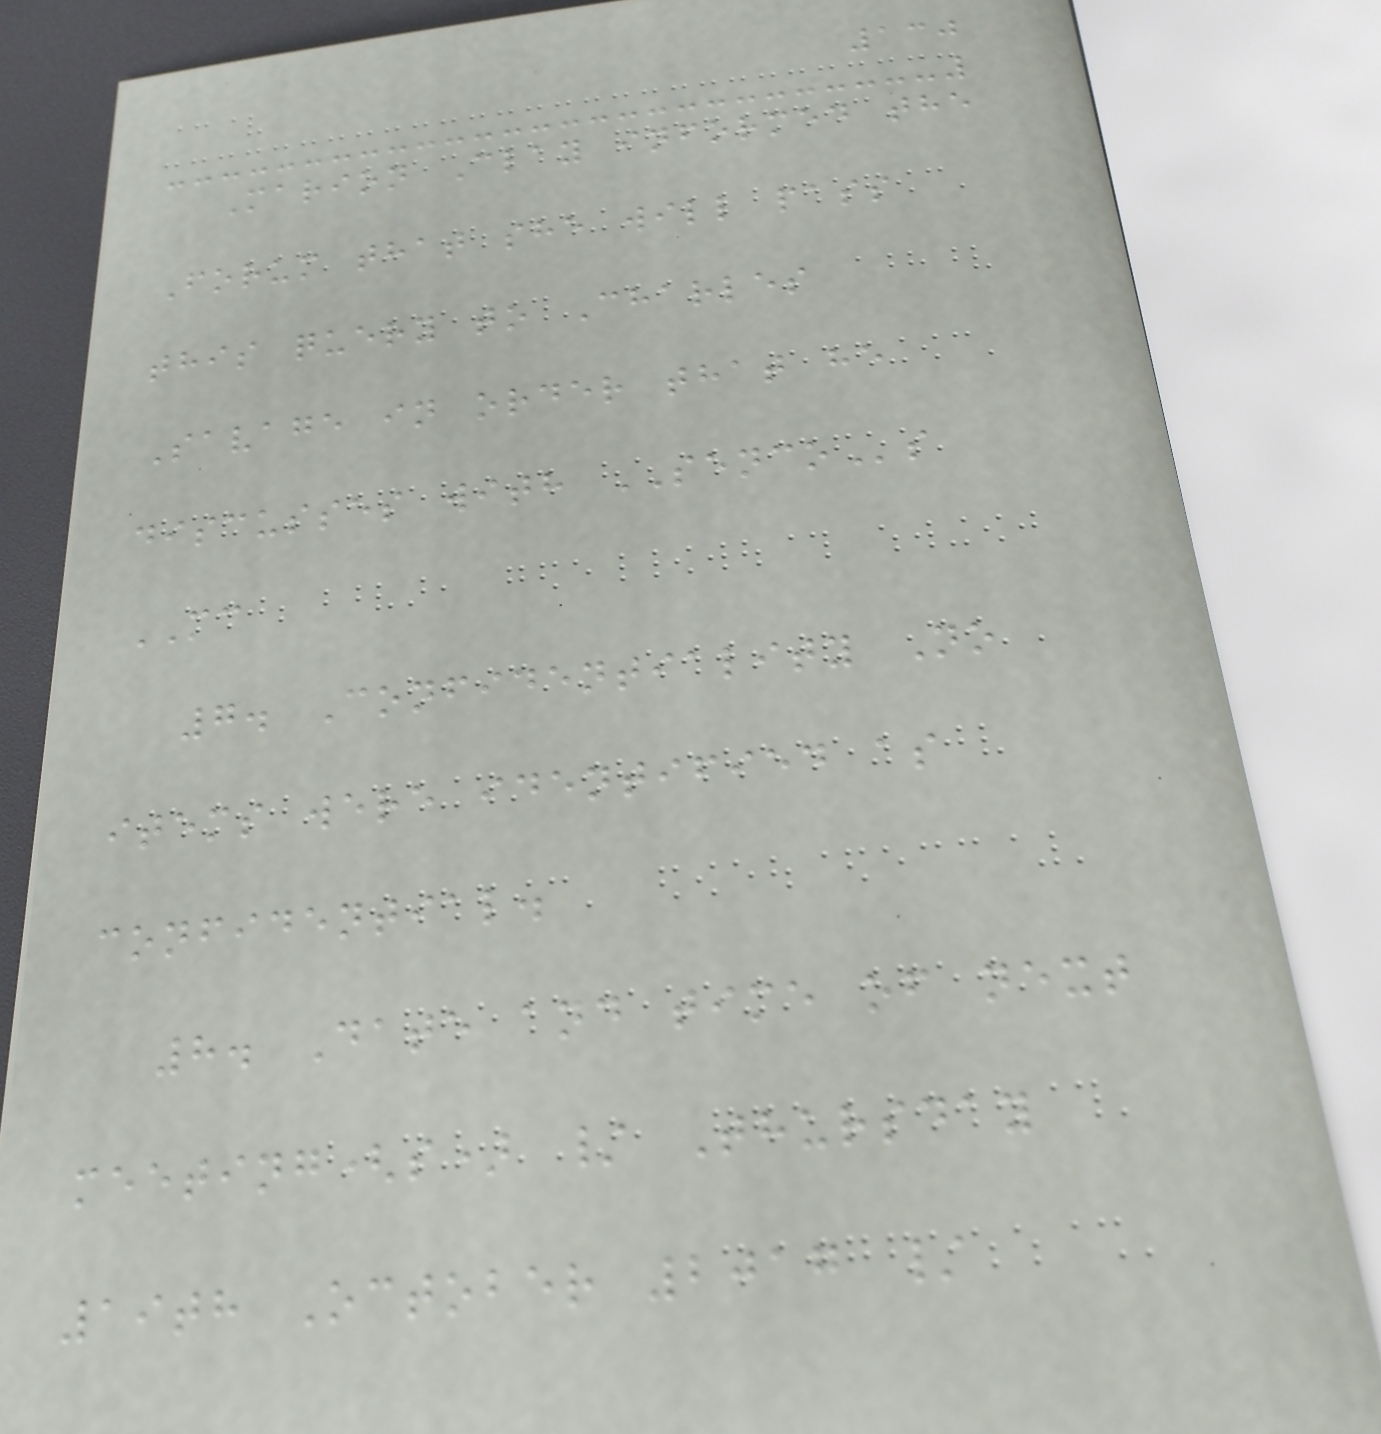130
Marion Clay informed the
Forum that she will pass
this query to Charles
Savage in order that he
discusses with SENCOs
MC
7. Confidentiality No
items were identified as
confidential.
8. Date and time of next
meeting(s) / Thursday
19th October 2017 /
